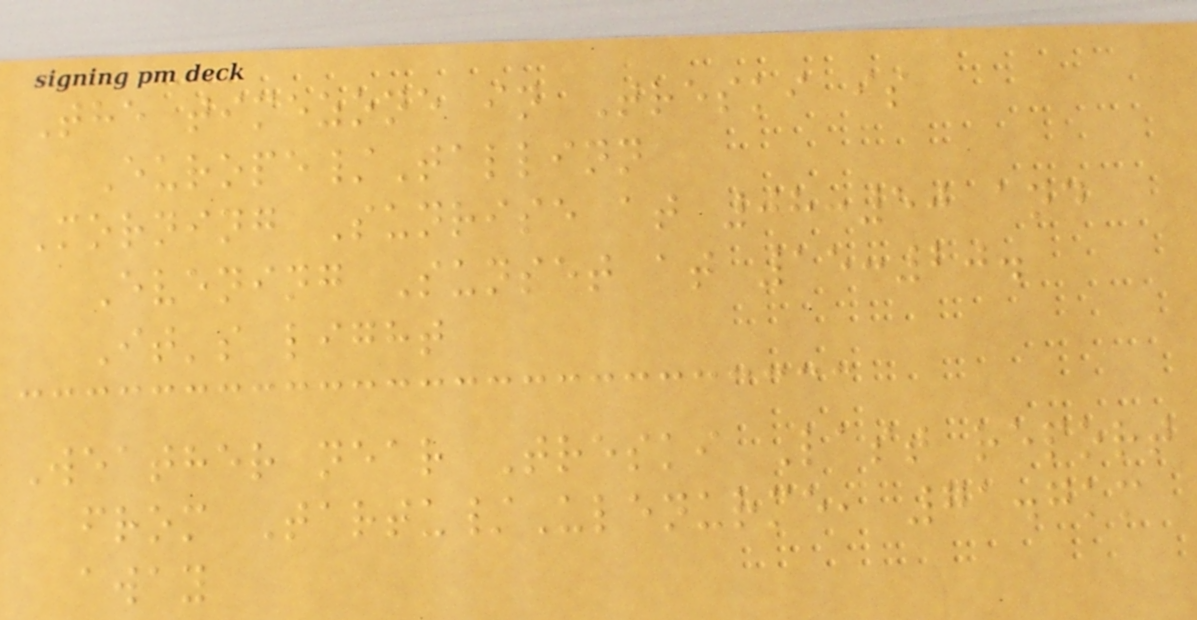The timezone in Treski is
Europe/Tallinn
Morning Sunrise at 08:50 and
Evening Sunset at 15:20.
It's light
Weather near Treski Last report
from Tartu/Ulenurme, 71.7km
away
